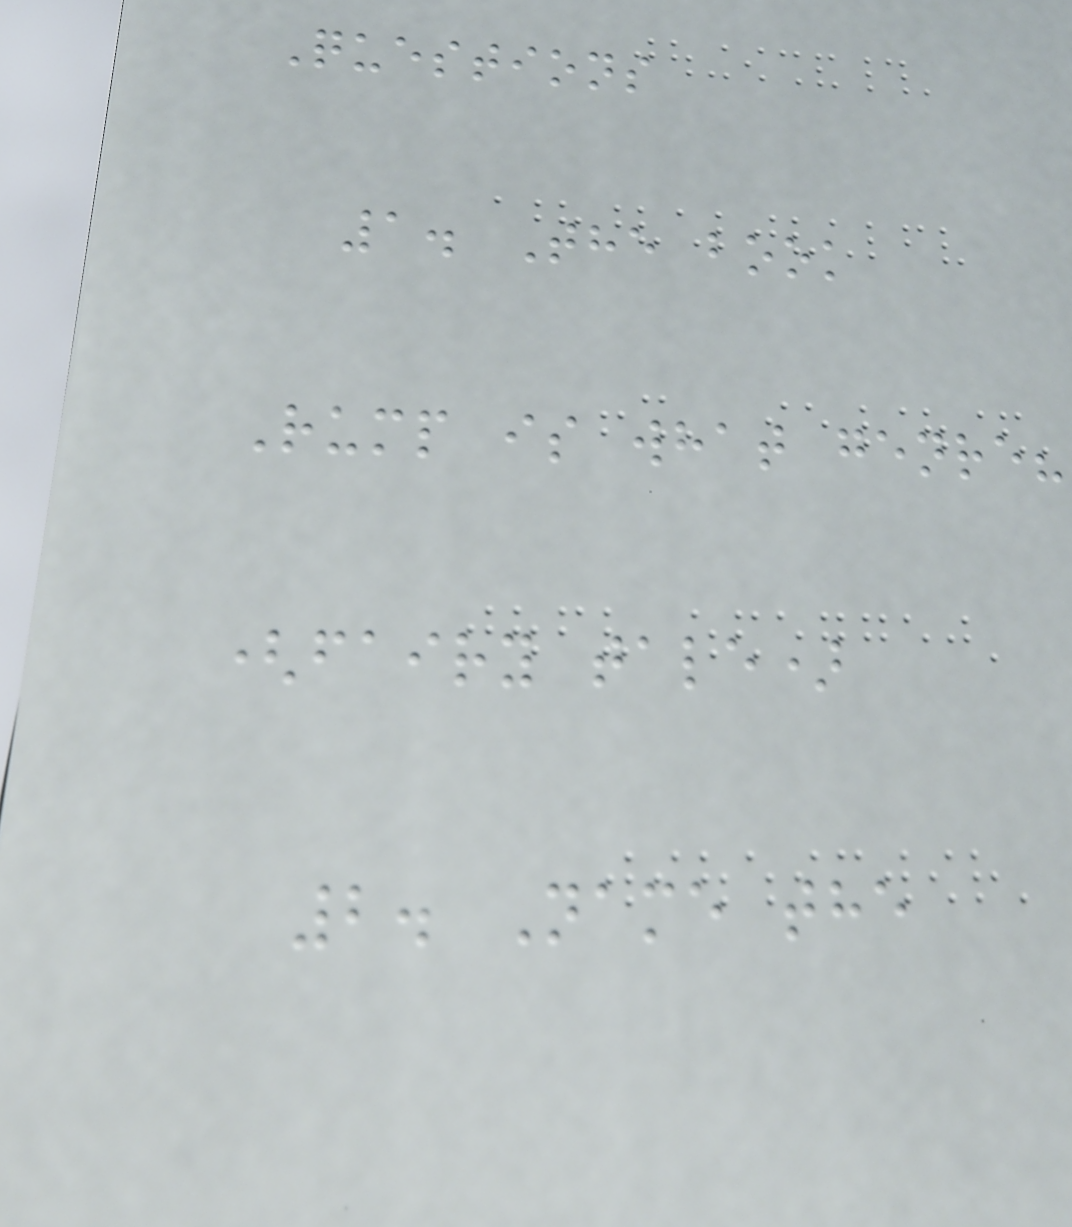Questions
1. The book
Rump is what genre?
(fairy tale)
2. Name the
